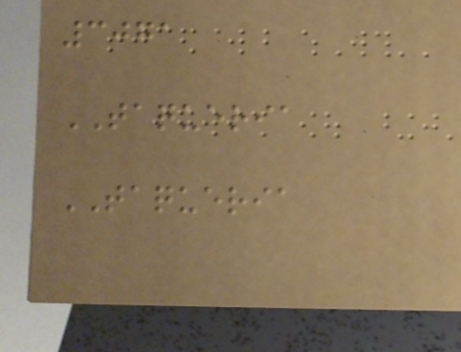3071
TAQUERIA
TAQUERIA
